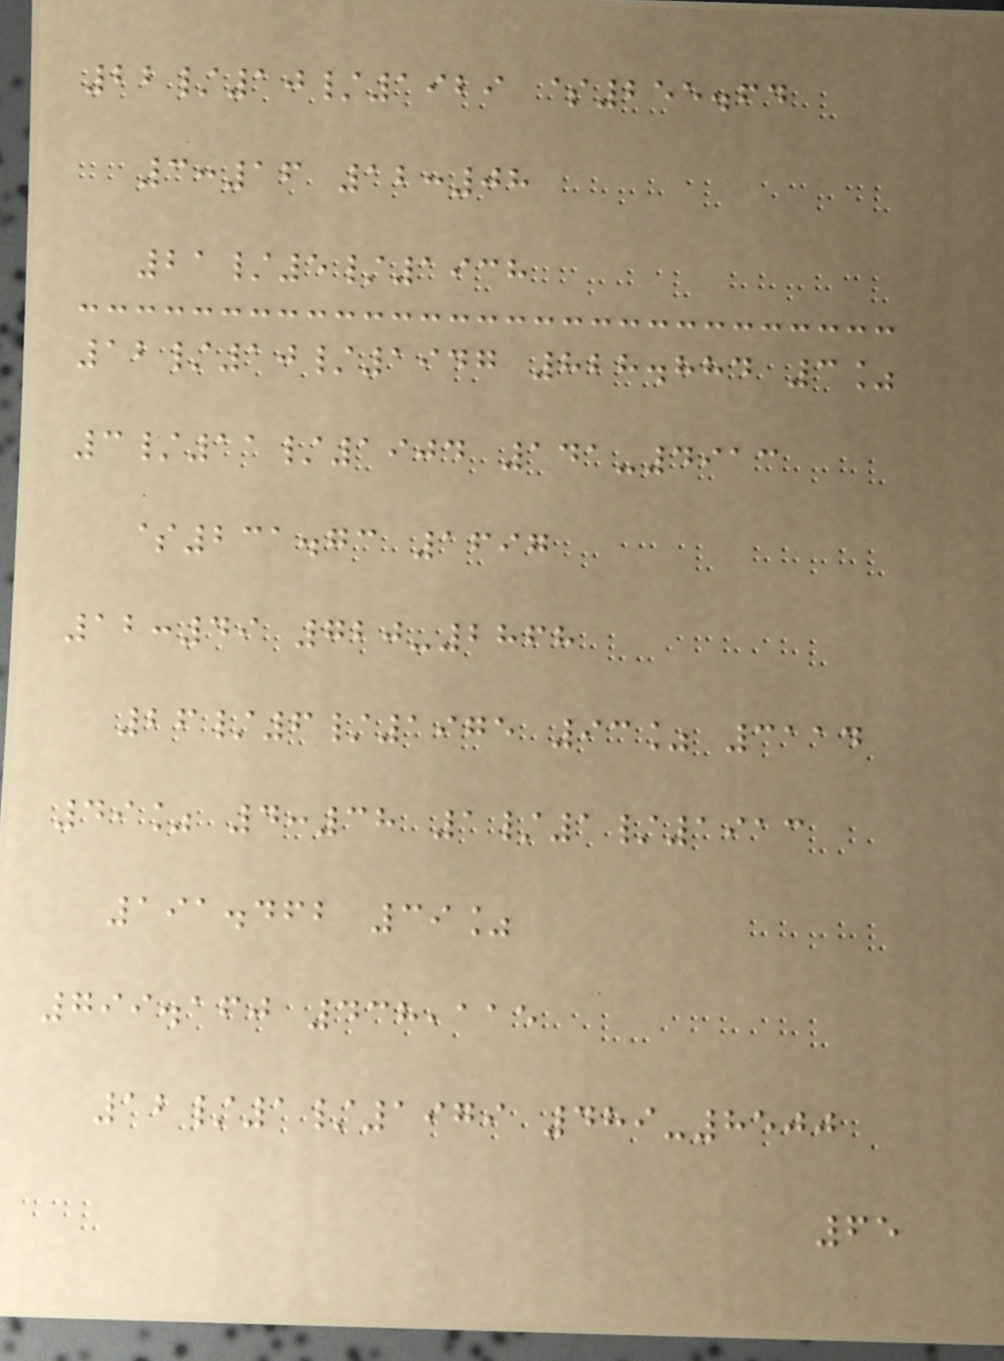22/10/1929 $255.64
3:16 12:08
21/5/1938
12/10/1947 828.884 3%
3/11/1904 141-4913
$231.73 1697
12:49 720-2868
26/6/1975 93% 3114
49% 4:38 1/1/1913
191.462 39%
799.160 438,115
12/1/1979 489-8500
65
